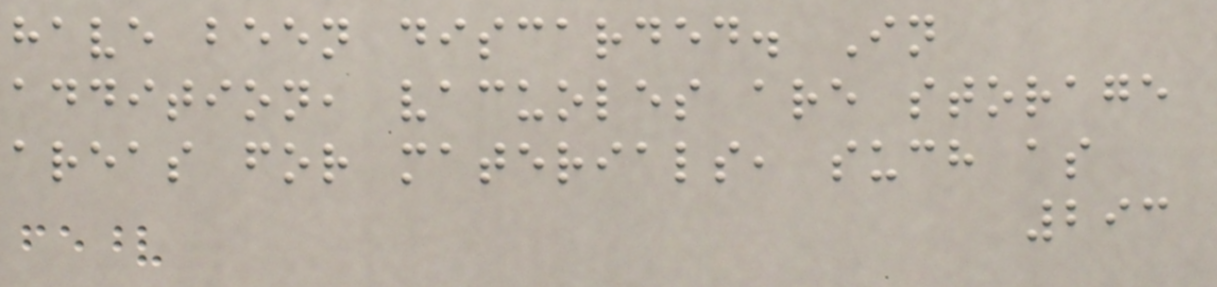have been discarded. In
addition, vacuoles are storage
areas for materials, such as
293
